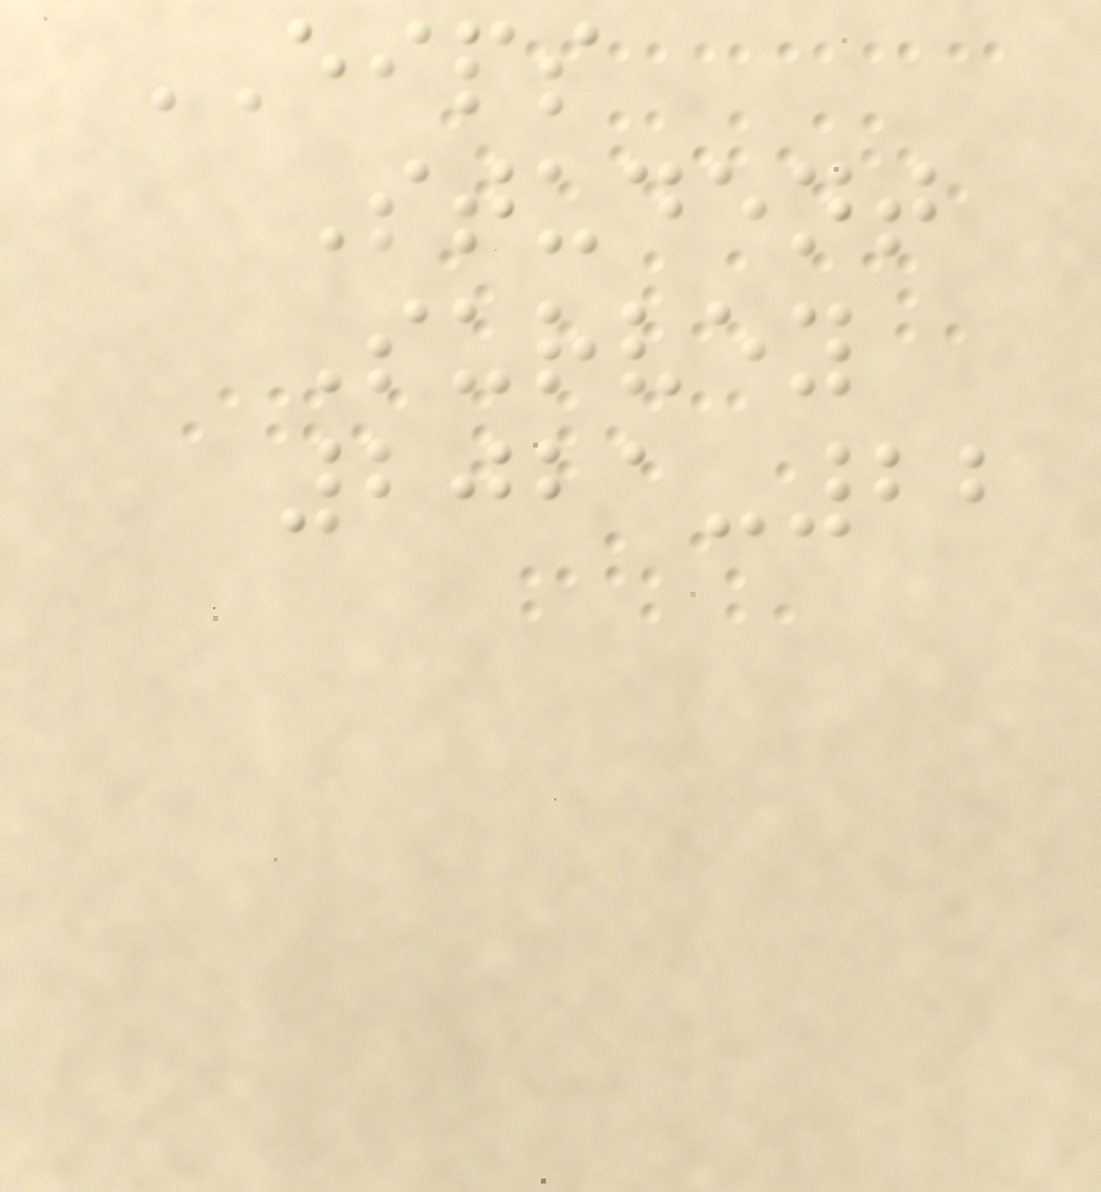EIPS
Student
Survey
2021-22
